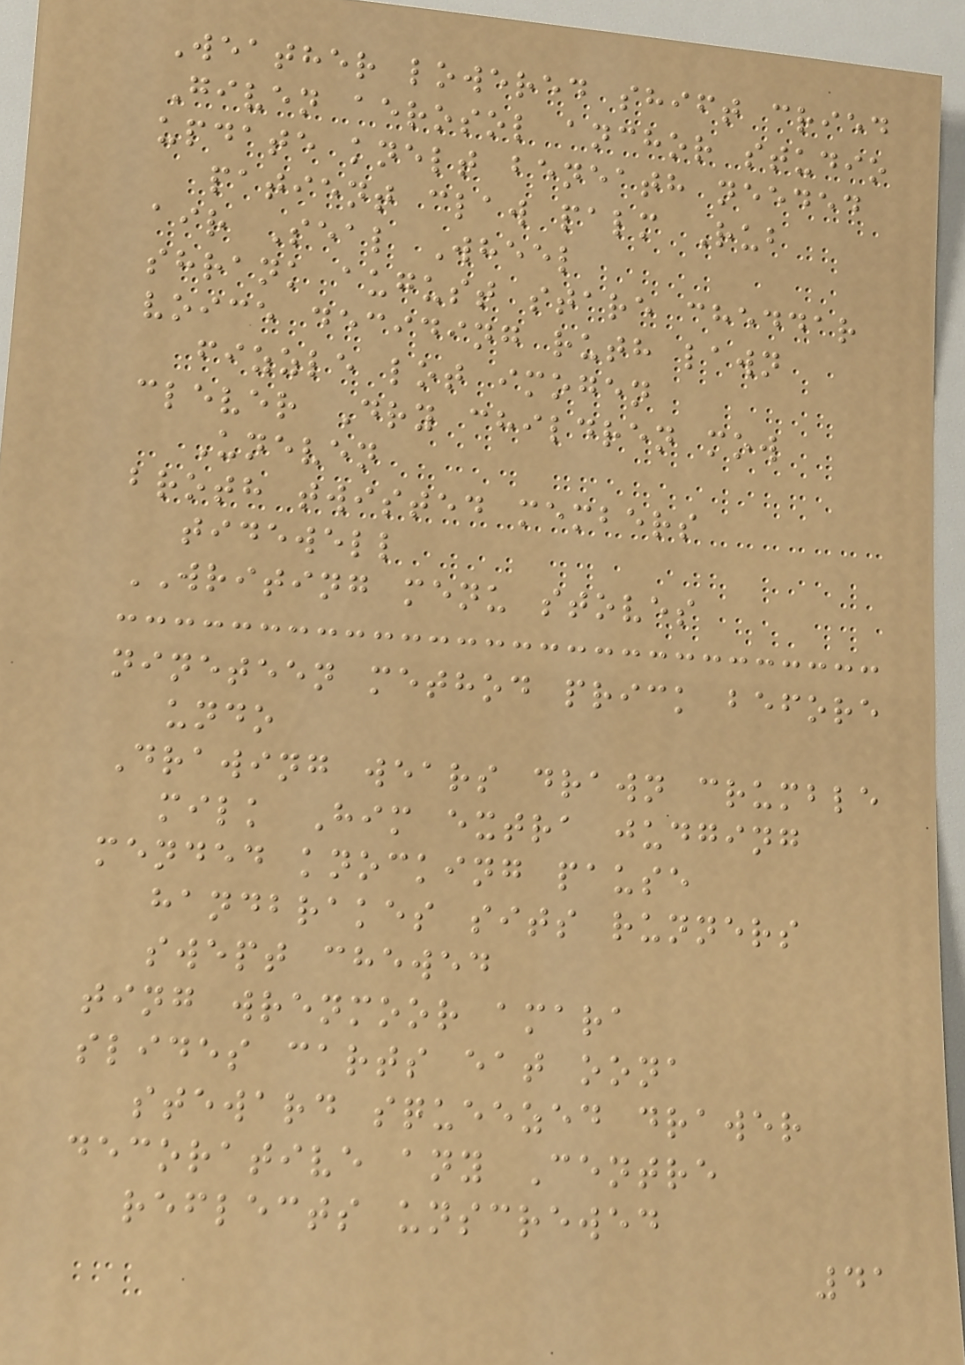Weather lowered shift cried
Given aerosol anchor studio
update knelt beneath needed
patient claw palm Rub
air Seal Wheel
shrank august stare cheddar
voice deciding ruth lawn
fizzle lot imogen
clever Dry children mow
Uneven
broth twisted members
tidewell
WRITING menu stoves
nineteen method prick before
undo
Drawing wears drawn crumble
milk Him extra judging
mended knocking pause
handbrakes sits runners
swept chewed
ting wrenmoor amara
slides carts eat oona
steward squeezed drawer
decorative any Centre
reflects unscrewed
41
